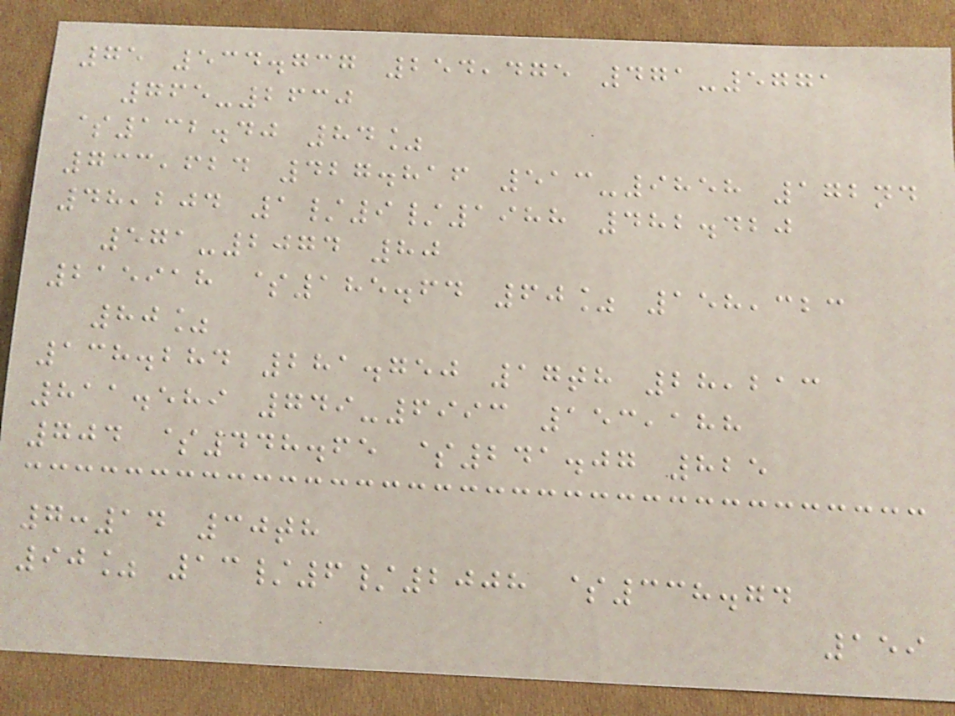75 534.737 254,475 471-5771
765-2630
$132.40 84%
733,624 427.816 513-9858 172nd
48,204 1/9/1988 482.420
571-2074 80
215918 $185.64 60% 158,323
80%
138.284 281.750 17th 28,213
811.589 749-6993 153,188
704 $448.65 $241.07 825
7:14 30th
90% 13/6/2008 $338.74
159
